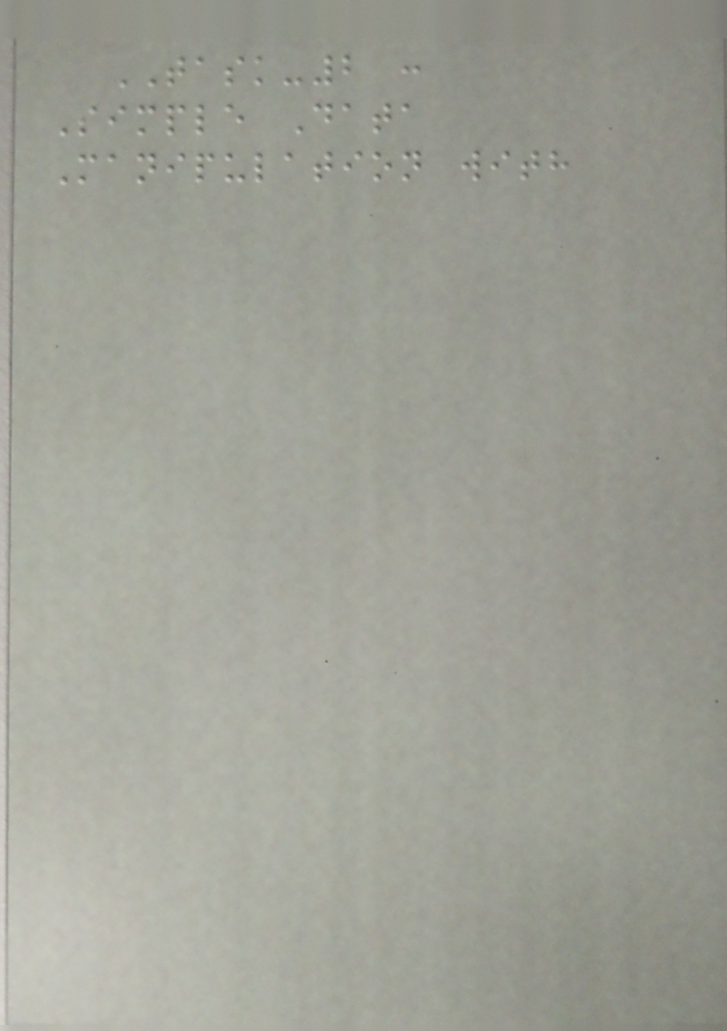TASK-2 :
Simple Data
Manipulation with
